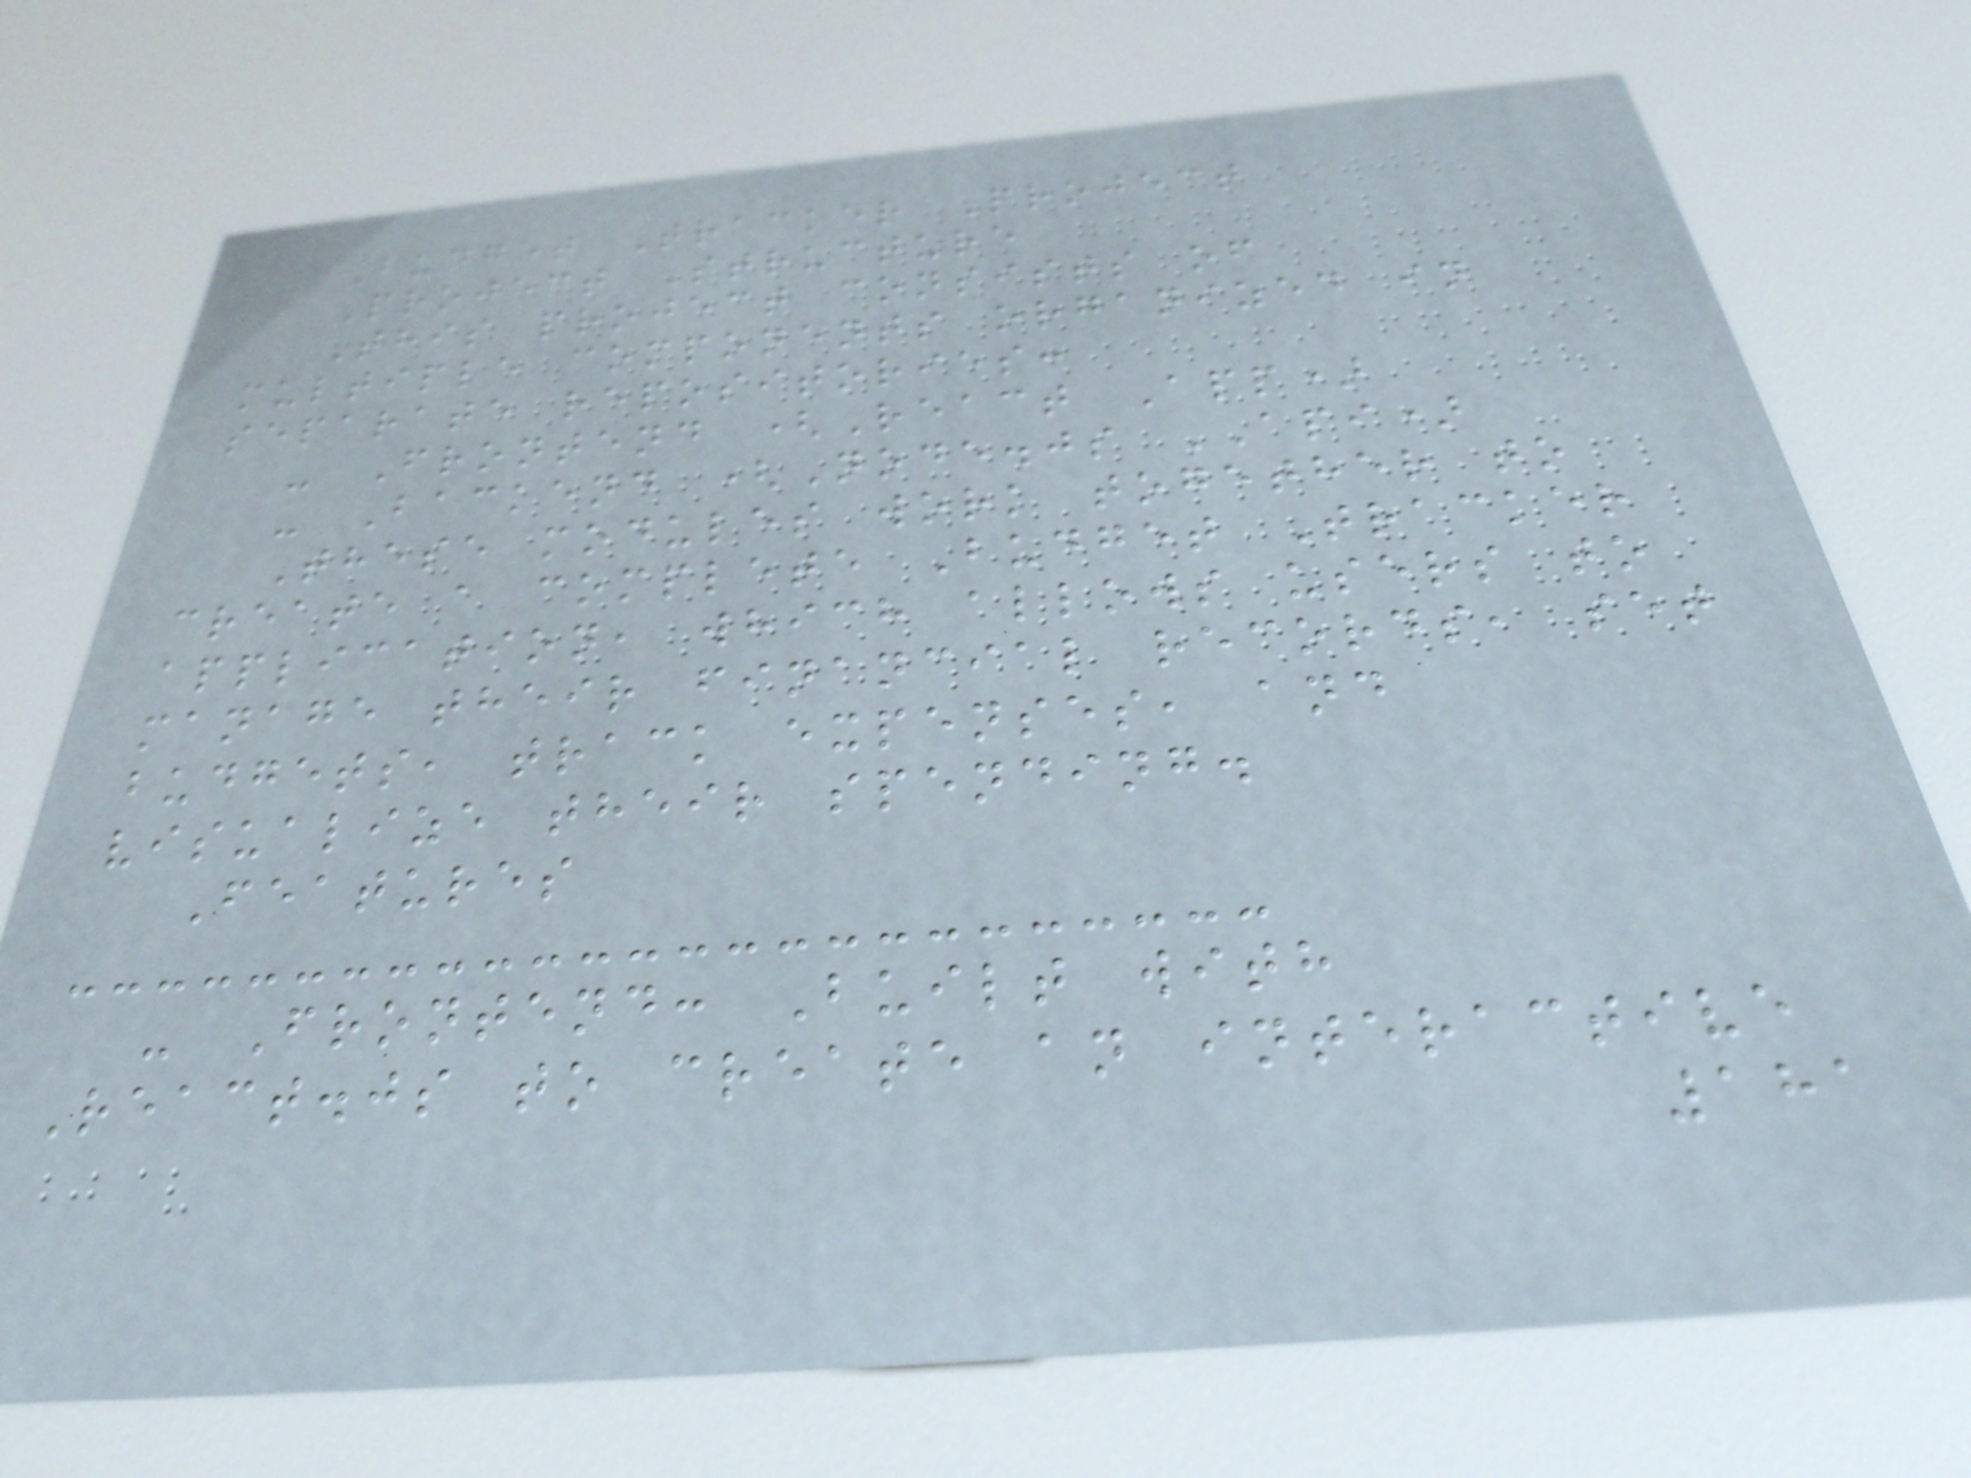Budget Tracker Project
Project Structure
This project consists of
multiple components organized in
separate repositories:
- Frontend (React App)
- Backend (Node.js API)
These modules work together to
create a complete Budget Tracker
application, which allows users to
manage their financial records, set
budgets, track expenses, and
visualize their spending.
Features
- Frontend: Built with
React.js to create an interactive
181
